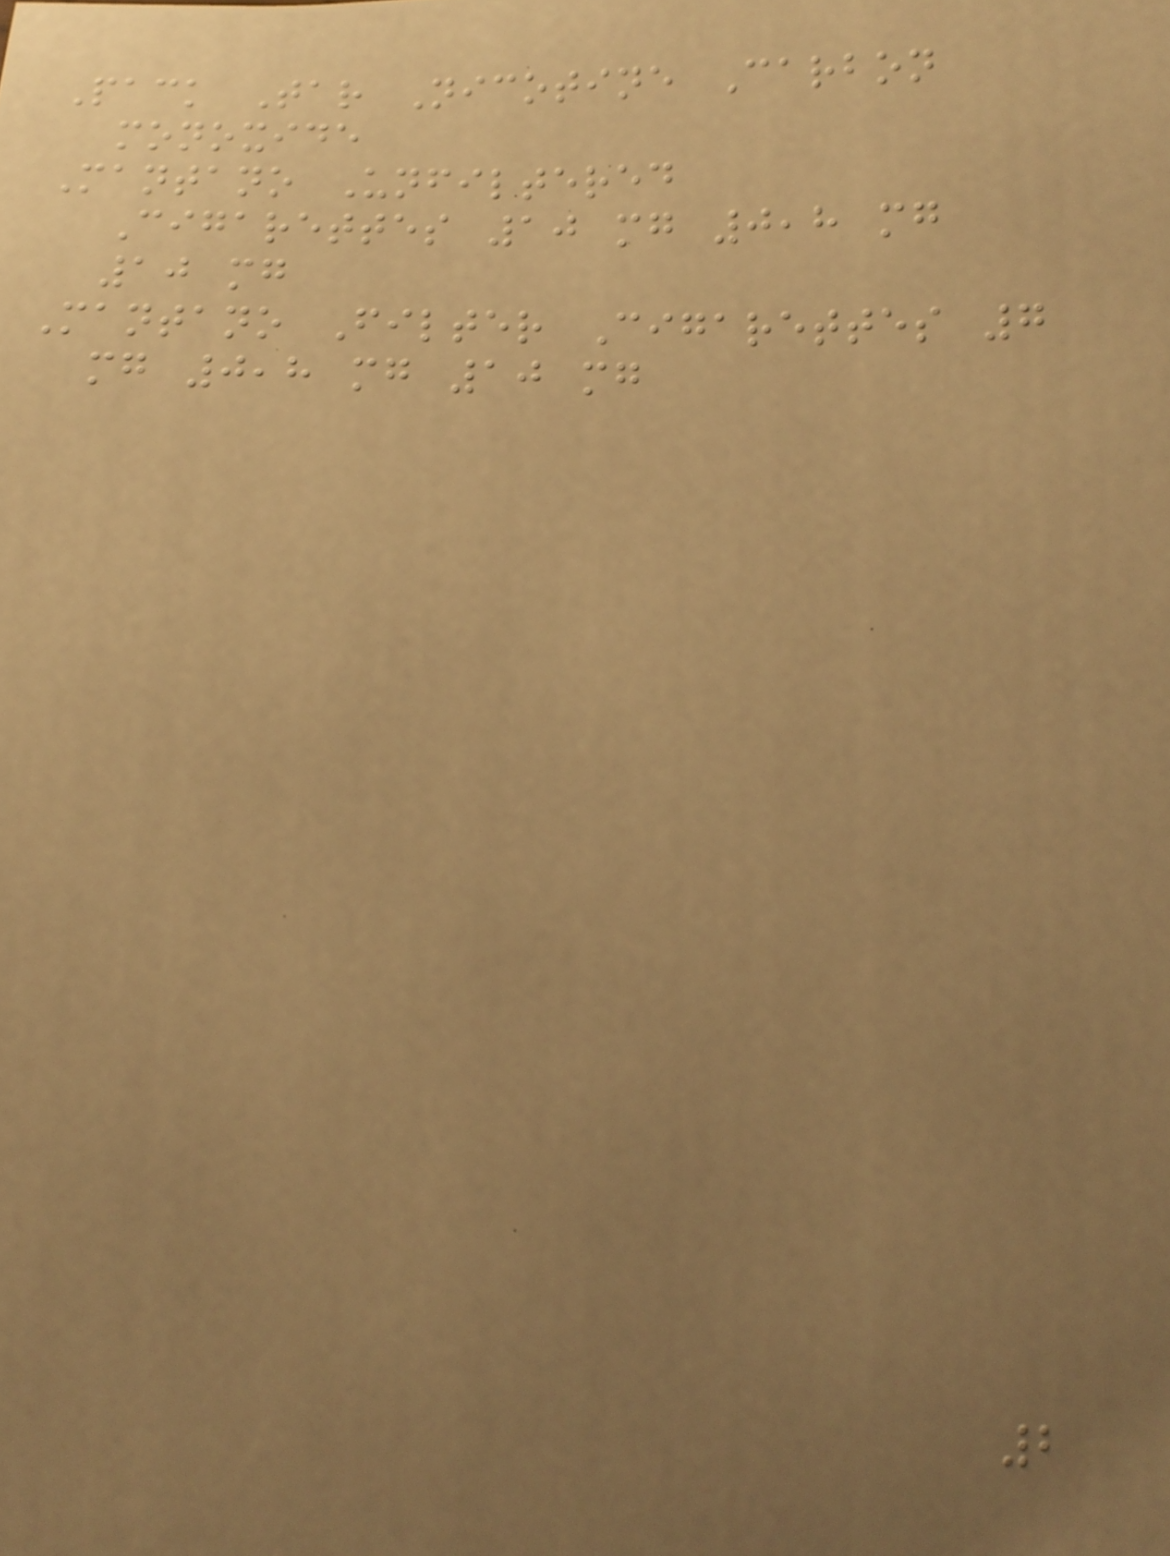Pack Tar Nicotine Carbon
monoxide
Mantano Unfiltered
Cigarettes 10 mg 0,8 mg
10 mg
Mantano Filter Cigarettes 7
mg 0,8 mg 10 mg
2
